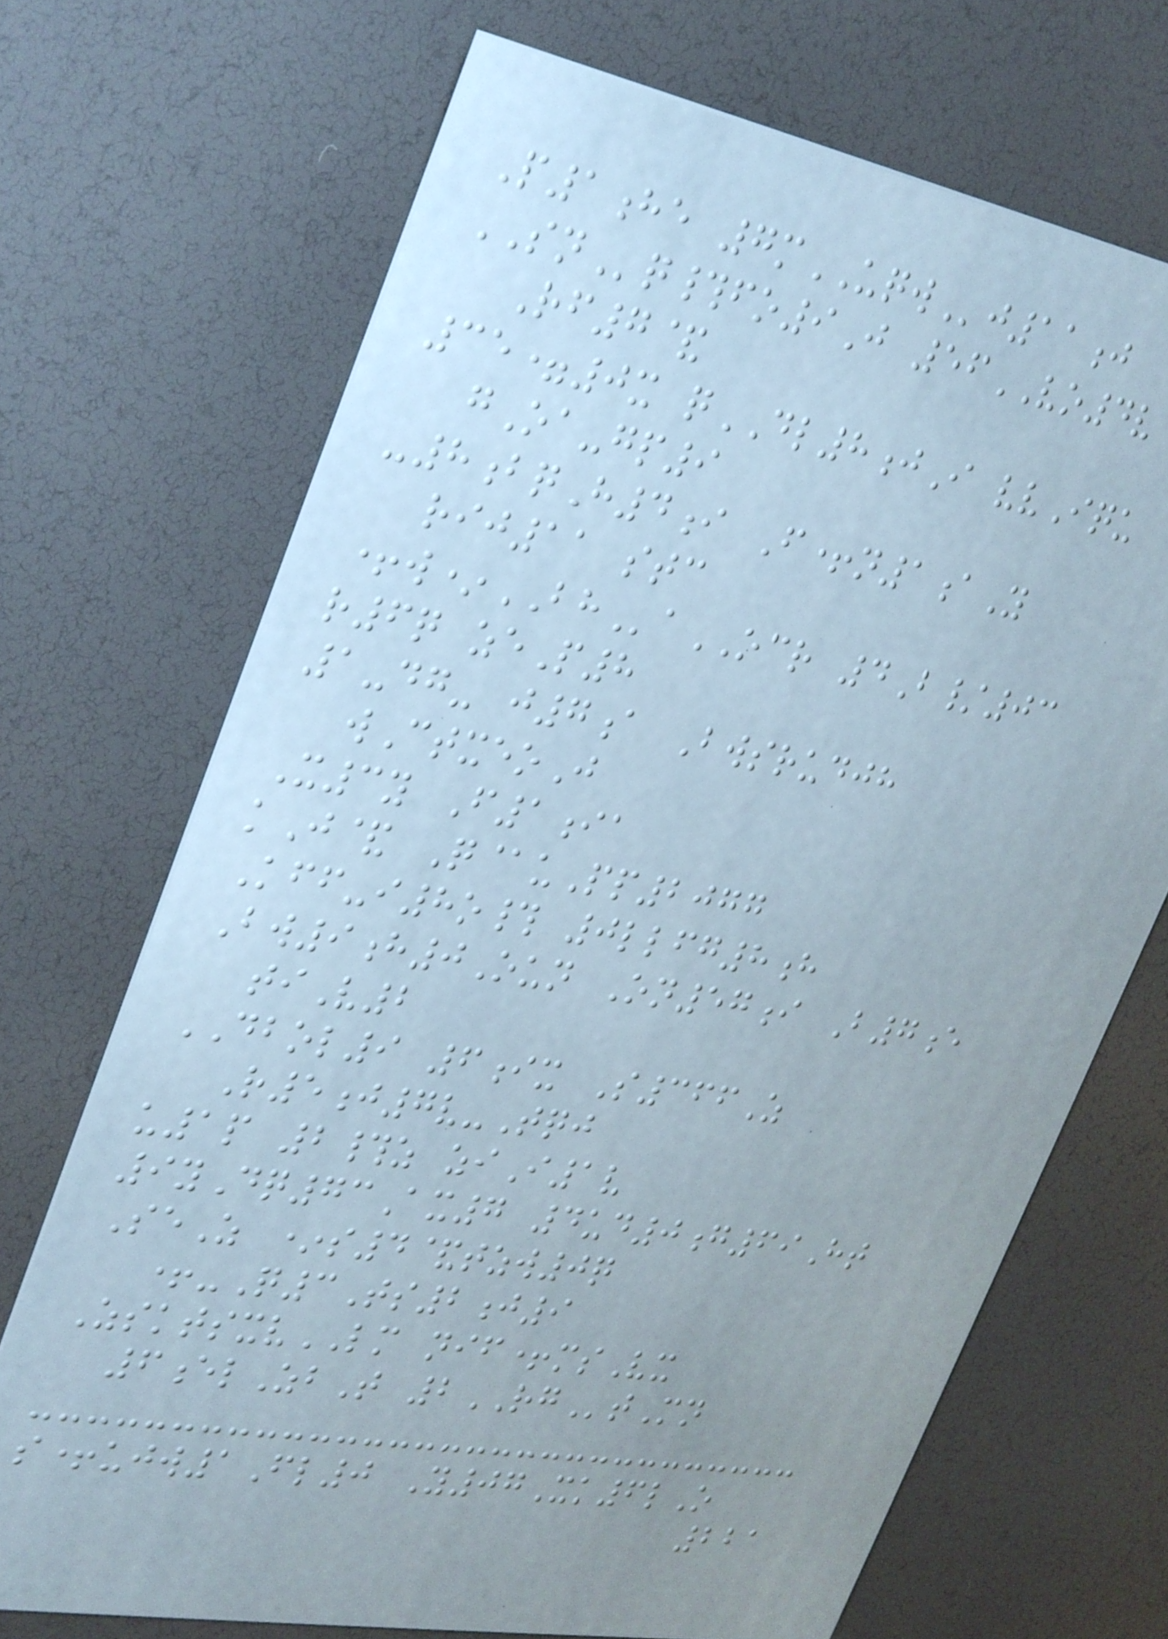P1he 7mUQWj11j
SNq#fo9J 56VO4v
Rf7&
35=0x qDL8jI vvIqu
gOa-gp9
-8bqH4i F+n1aY
rij11 stc
+w*BHaOCR 4B/03
r6q zeP8
1-dg- j7a Bwsrudjh
wCtxeoJ
X3y F1ia
kJ& Q@uPp2077
Kff-i8o# 0llfg8h
Bw9h0Oun On57i B7e
tiV2
DBOL9 6ix S366Z
R5j7v-Tqj
u1p 2#z ziI1v
9yDq73Ax7 4ud0g69Ht
SeZ *s4&tzw0q
+-Q3Ts2j9
ZsktsxvLM nif+msVx
6elZbT 2RGtMn
s+ujw1Fl0 Y07Xk6lO
221
